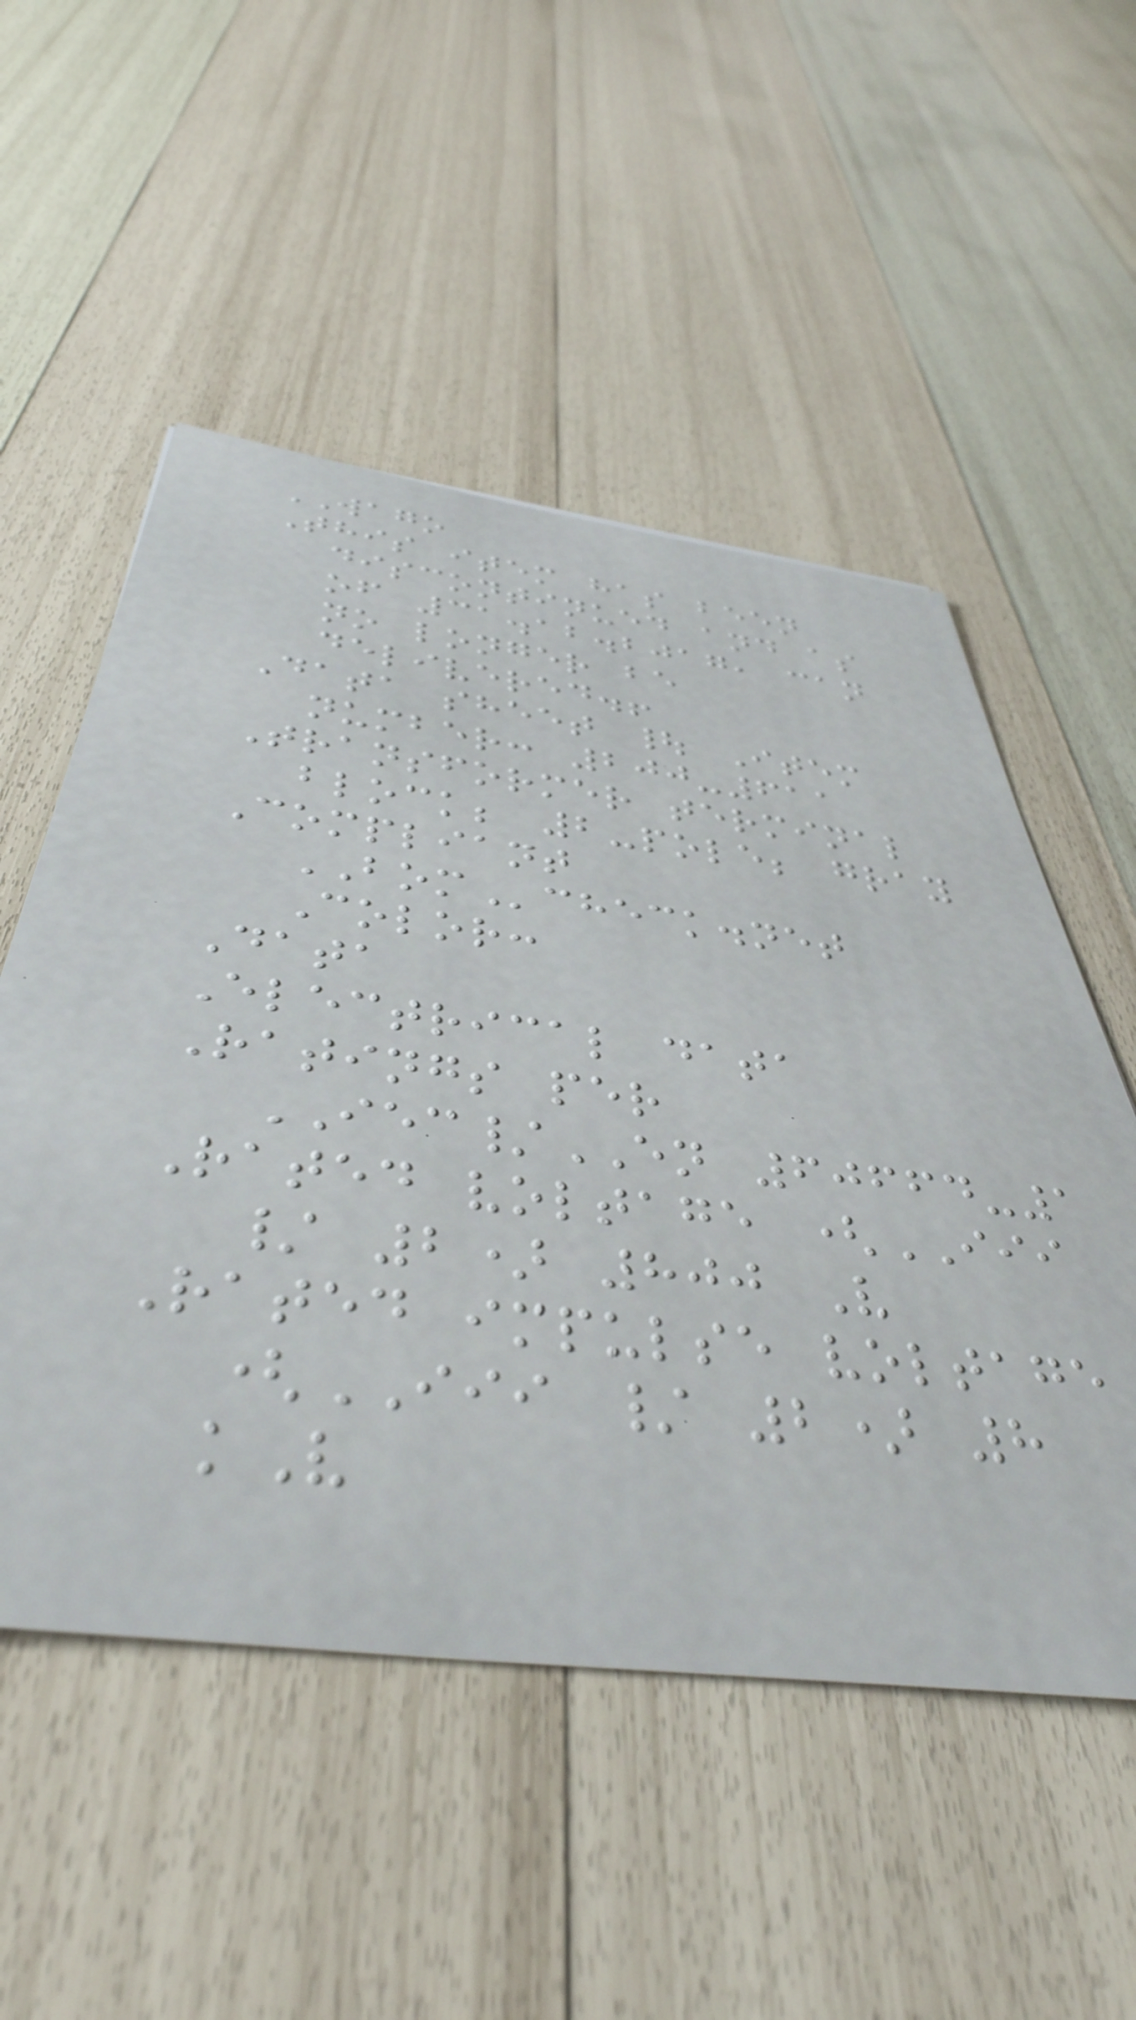WAGO
This item has been
discontinued and as
of 31.12.2017, can
no longer be
delivered.!
Data sheet | Item
number: 200-611
Transformer terminal
block; 2-pole; gray
Compliant
BOMcheck.net
Color:
Data
Electrical data
Ratings per
IEC/EN 60664-1
Rated voltage (III
/ 2) 800 V
Rated impulse voltage
(III / 2) 8
kV
